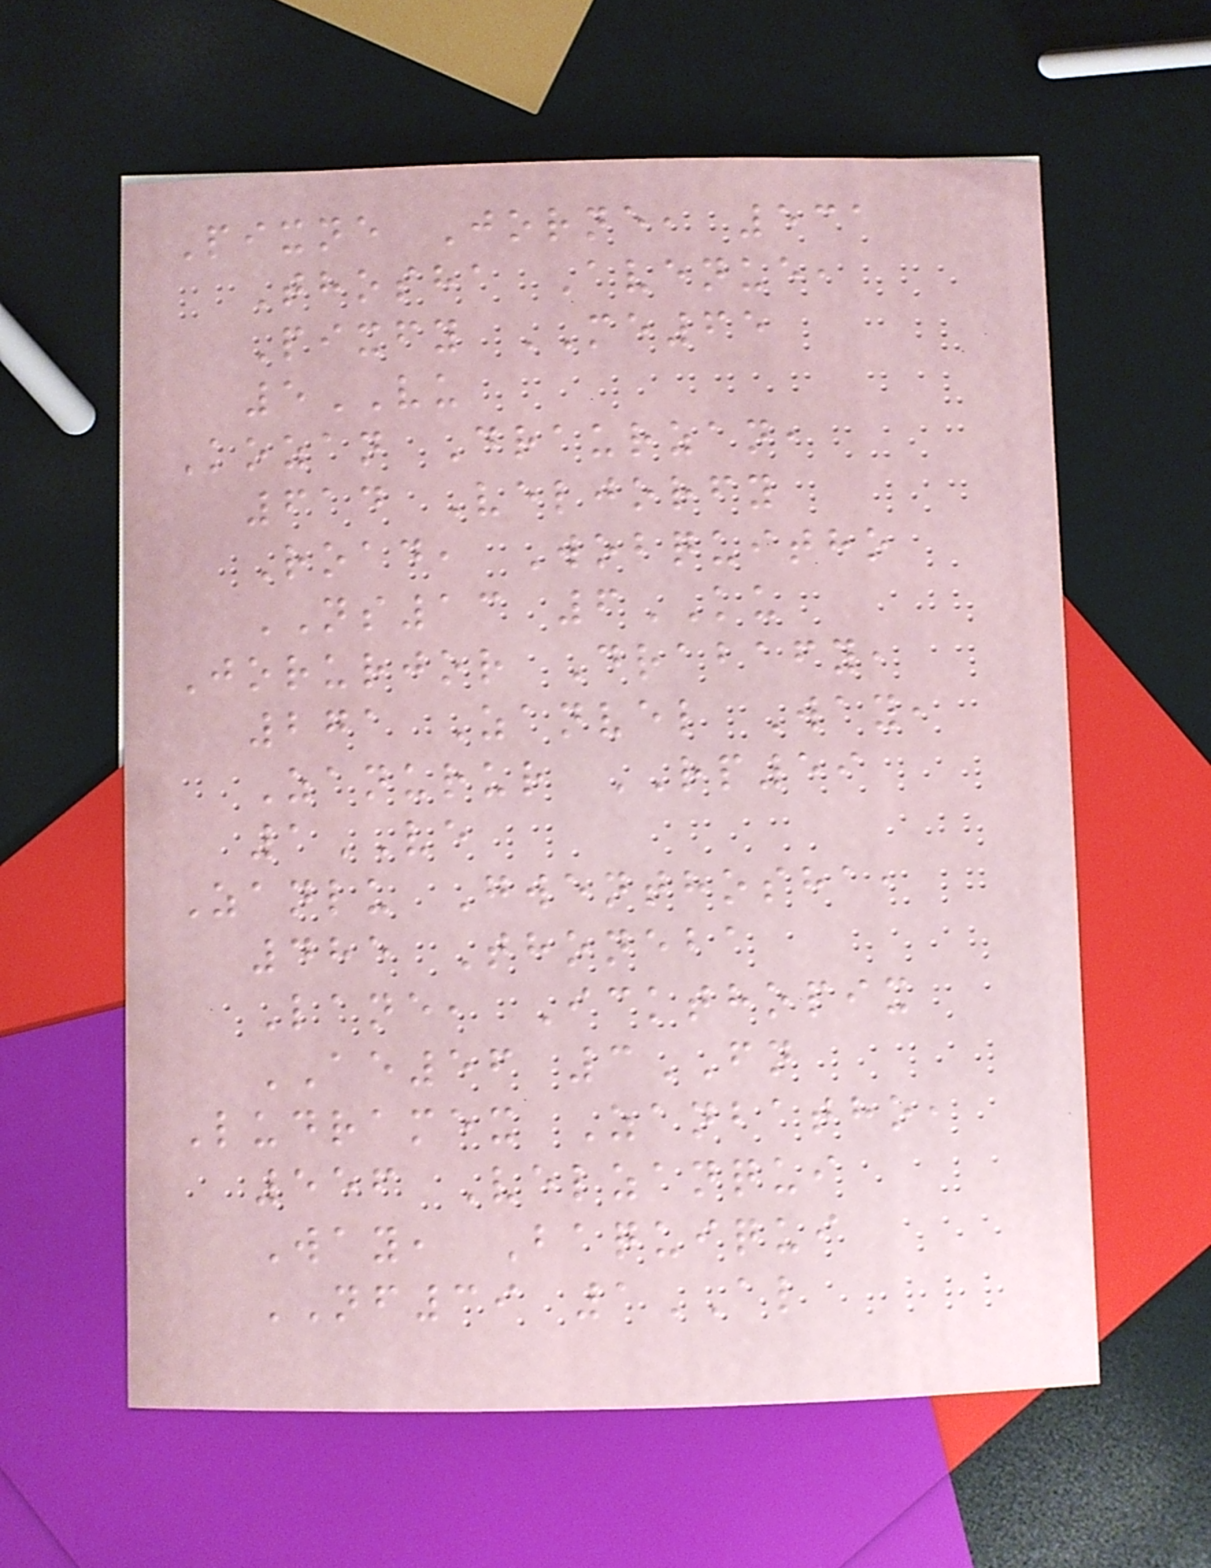Pixne Jorne, 531
Thosha Avenue,
Pixfy ME65
5VU
Kozan Draurzan,
614 Veljorfy
Road, Wobquitho
NS13 6KU
Jorurjor Drabafy,
271 Zanvel Way,
Zanurur RP59
1VE
Zanlu Gwenthosha,
485 Thoneba
Lane, Ickthopix
AE56 3FN
Ludramex Zanbatho,
556 Velzanqui
Way, Baquiqui
NF39 1AL
